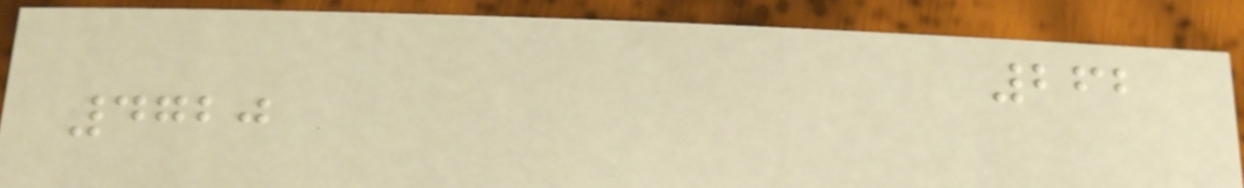262
4720
